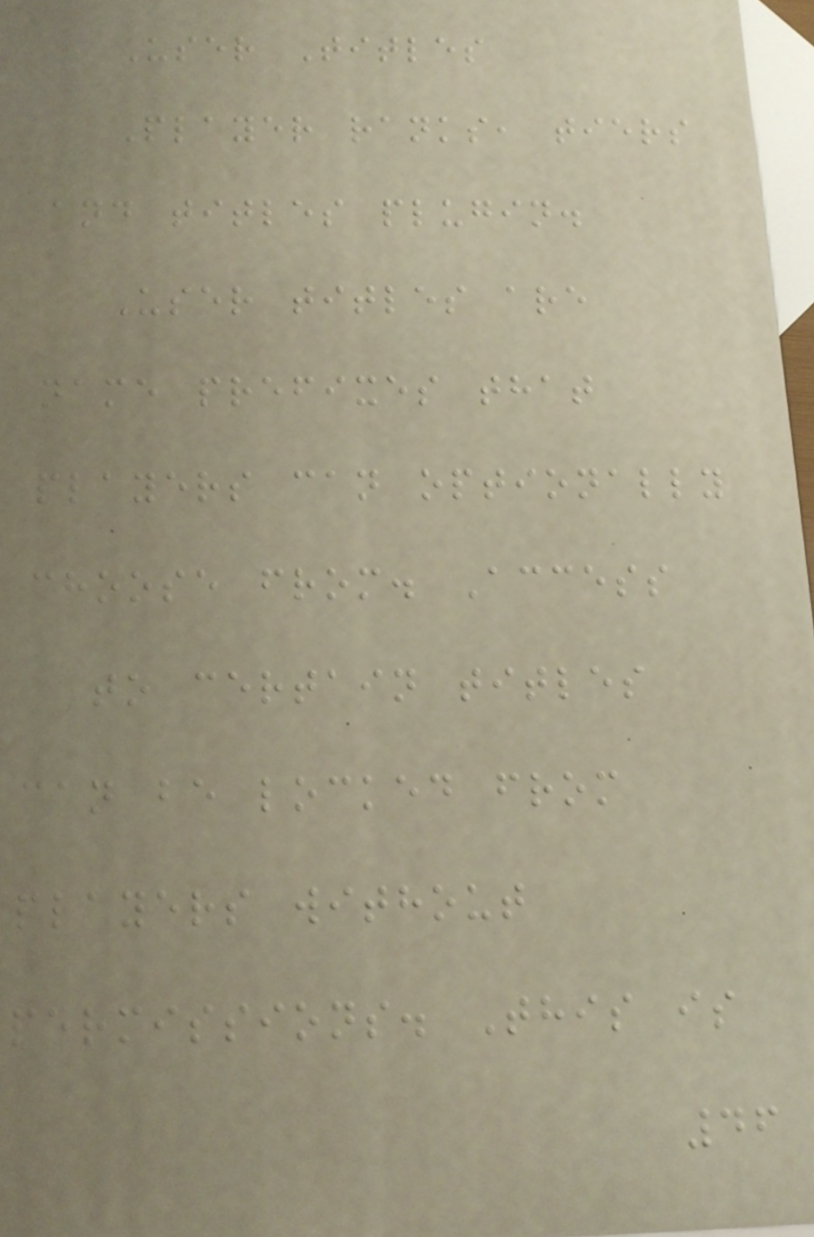User Titles
Player ranks, tiers
and titles plugin.
User titles are
name prefixes that
players can optionally
choose from. Access
to certain titles
can be locked from
players without
permissions. This is
46
